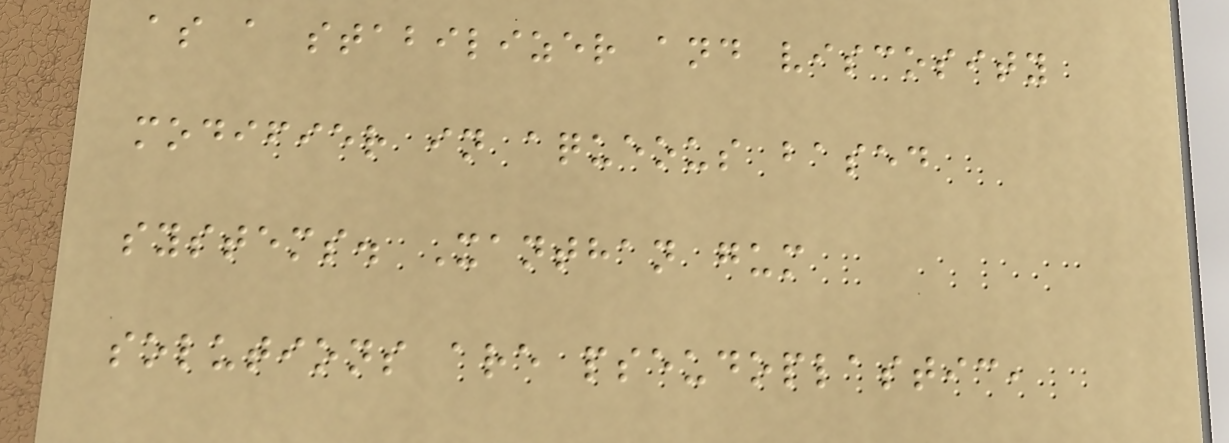as a stabilizer and viscosity
modifier in aqueous based
systems. Xanthan gum
solutions are pseudoplastic,
